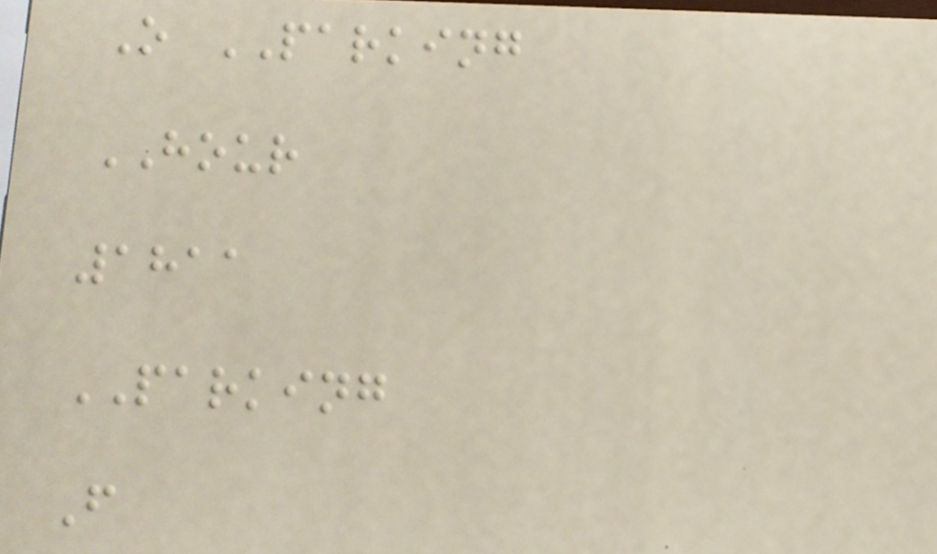O PARKING
HOUR
1811
PARKING
F
